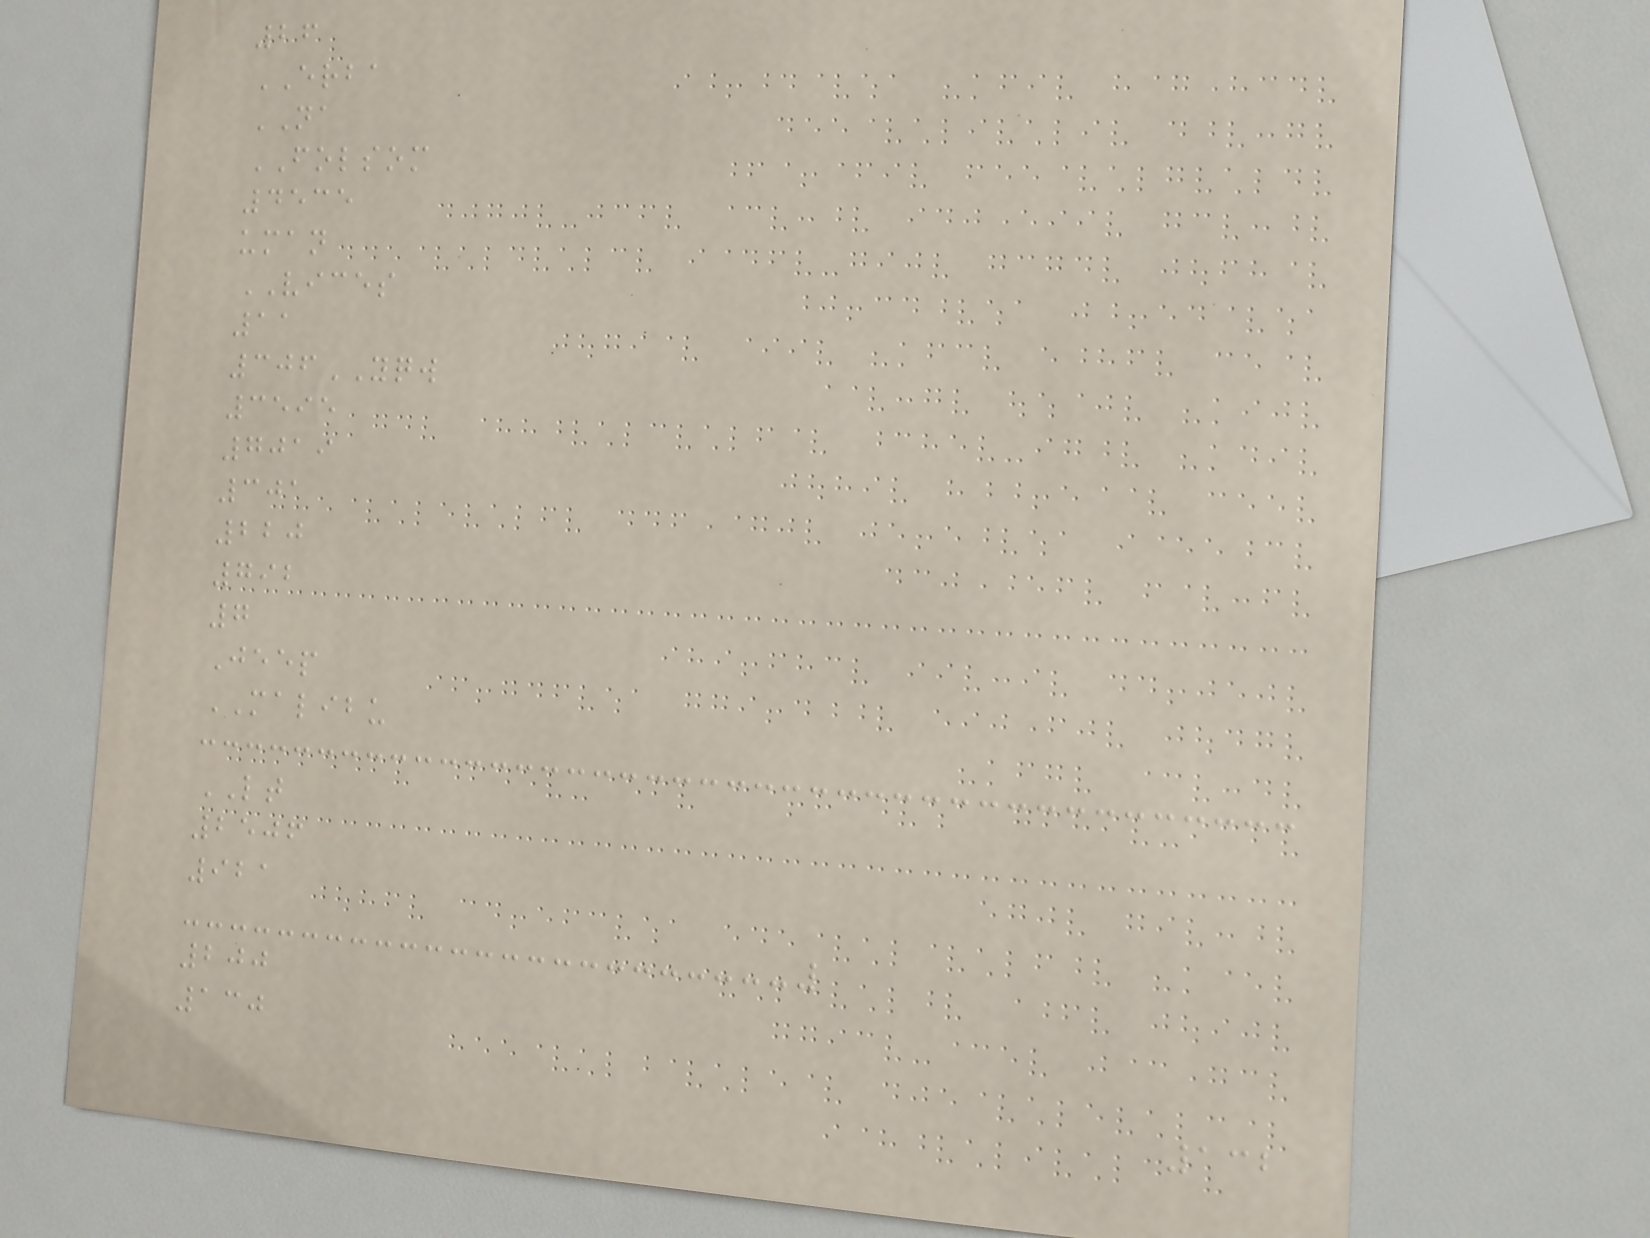26
ERBA
NA
FOLSOM
4535
uman
VICES
11
306YQW
3595
7019
301
220
792
7
Jeep
MALIBU
LT
2506
921
200
130
132
